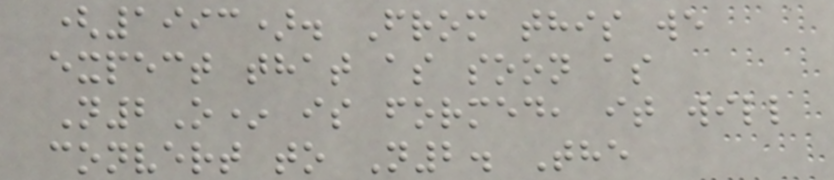(1993). From this we
expect that as soon as
N2O* is formed, it will
convert to N2. The
